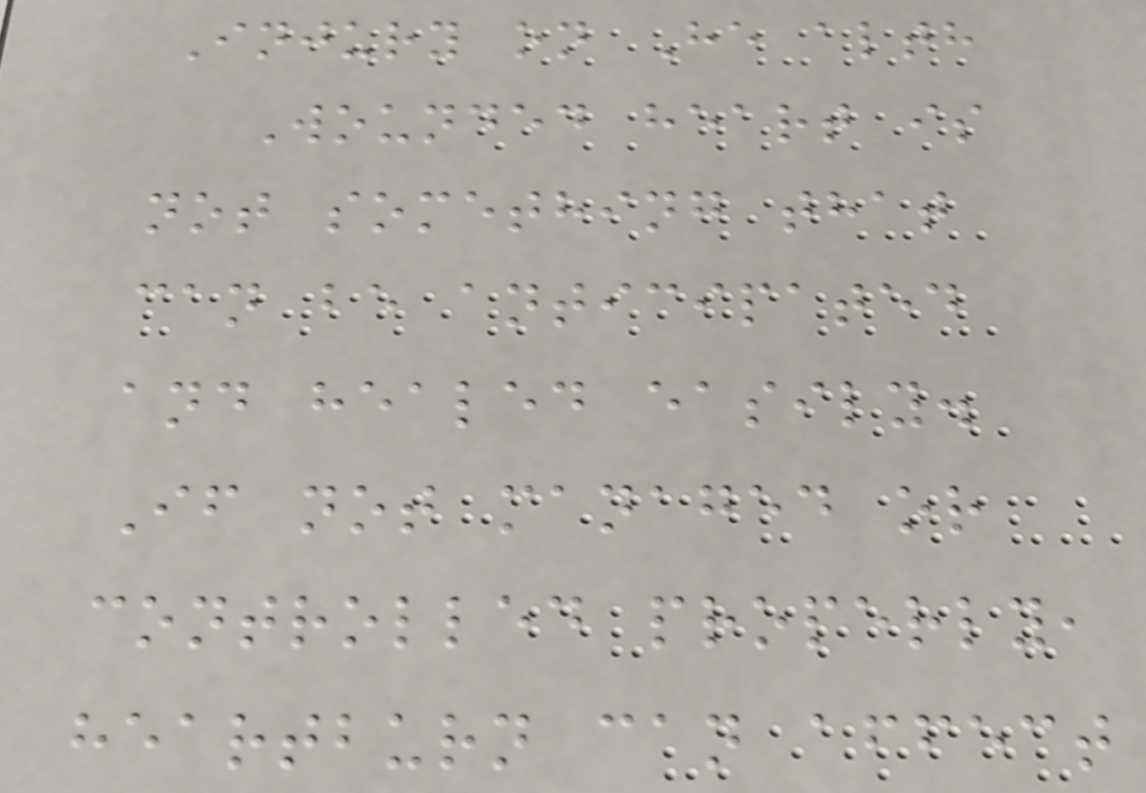Injury on He alth
Wounded heart is
not something that
can be anticipated
and healed easily.
If not managed or
controlled properly,
heartburn can affect
